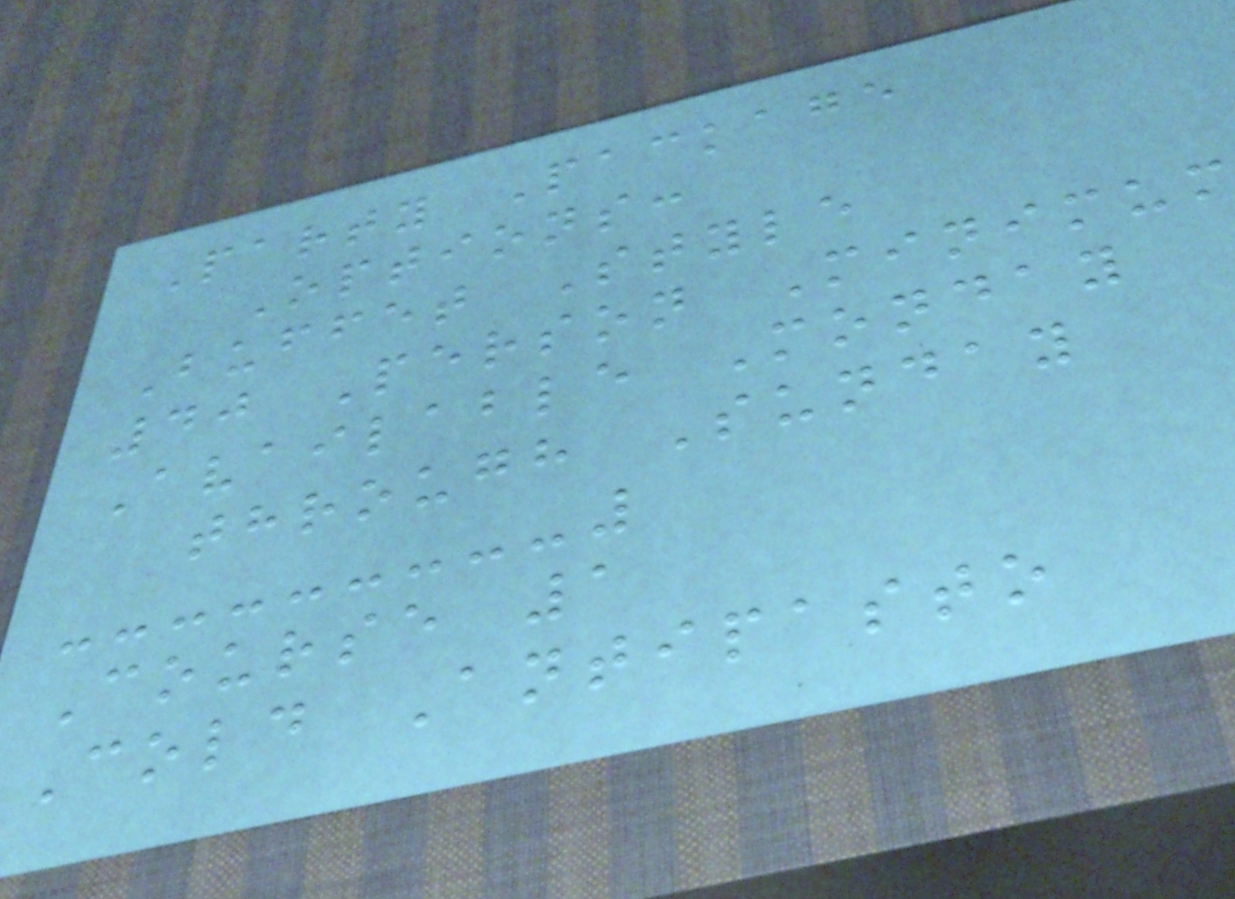Party Package
Options:
Buffet Style
40 Person Minimum
Available Monday
through Sunday
Course 1
Cold Antipasto
